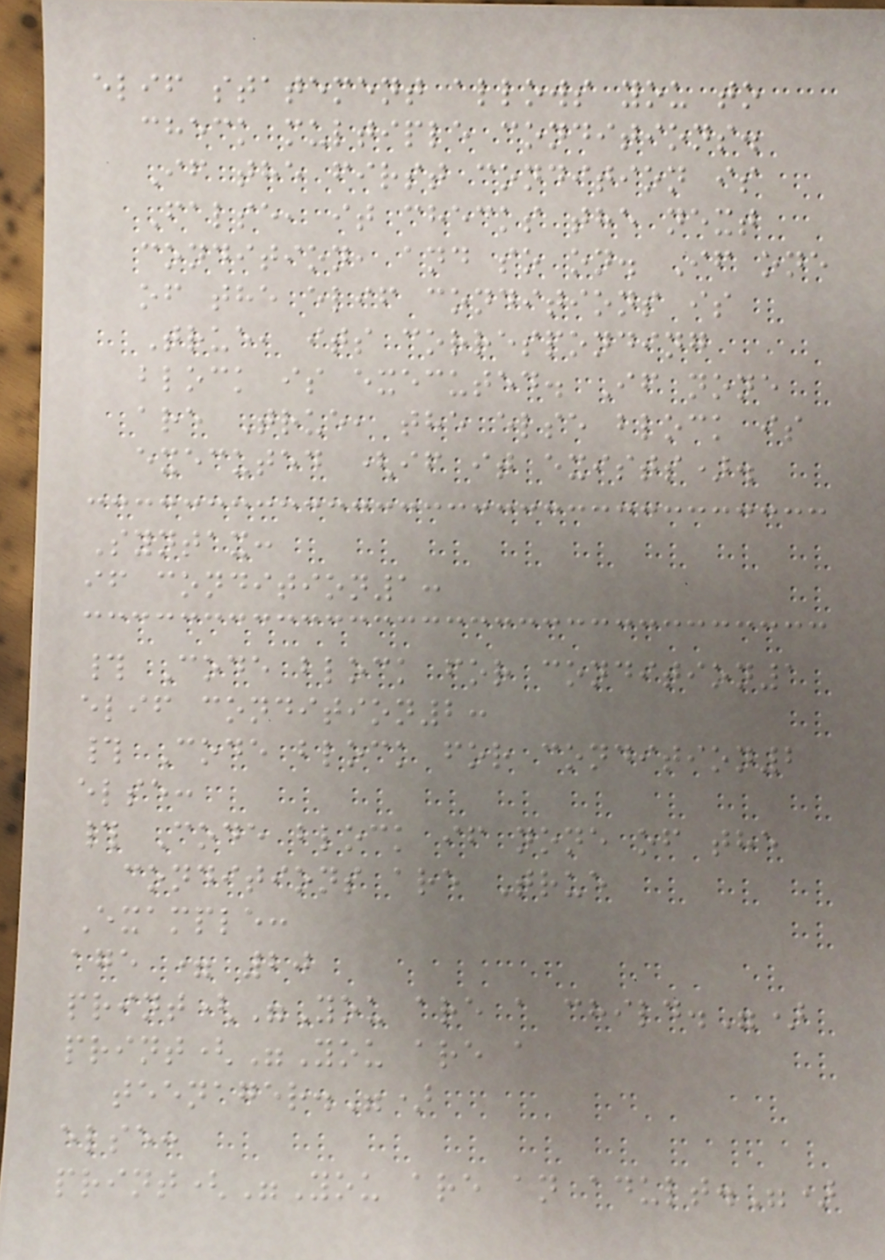elif statement allows you to
check multiple conditions.
If the first condition is
False, it checks the next
condition, and so on. If one
of the elif conditions is
True, its corresponding
block is executed. If none
are True, the else block is
executed (if it exists).
Syntax:
if condition1:
# Code block for condition1
elif condition2:
# Code block for condition2
else:
# Code block if none of the
conditions are True
Example:
age = 20
print("You are a child.")
print("You are a
teenager.")
else:
print("You are an adult.")
